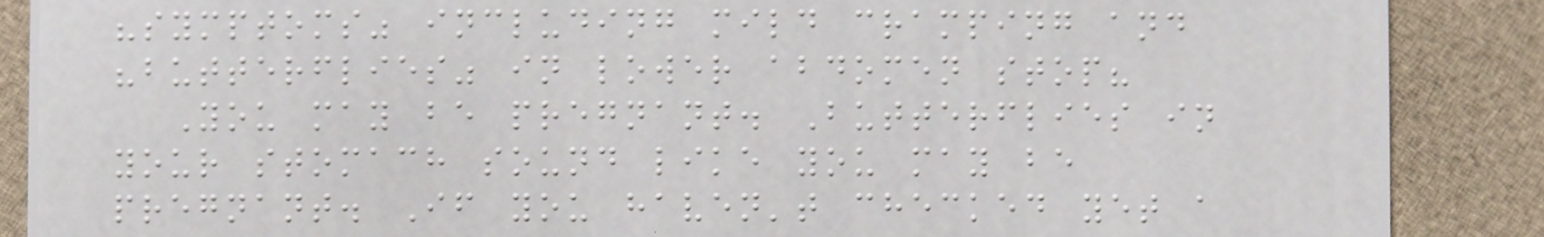"symptoms" including mild cramping and
"butterflies" in lower abdomen stop?
You may be pregnant. Butterflies in
your stomach sound like you may be
pregnant. If you haven't checked yet a
